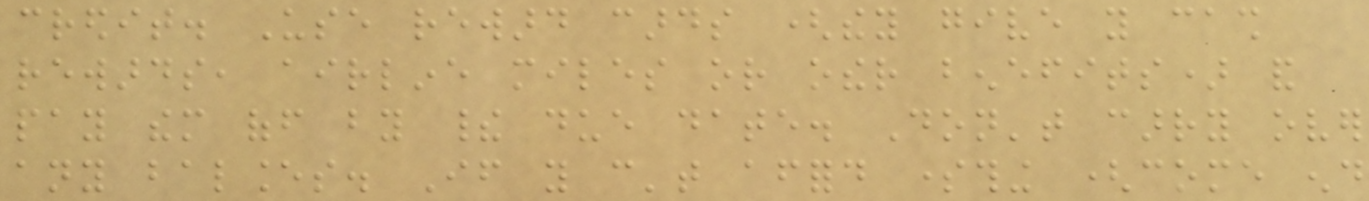credit. Use reward cards (they give you cash
rewards, airline miles or other benefits) and
pay them off by their due date. Don't carry over
any balances. If you can't afford something (come end
